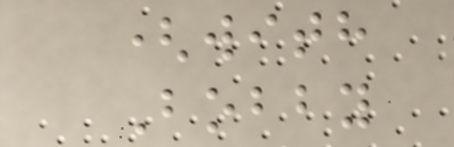(with
Bobby
